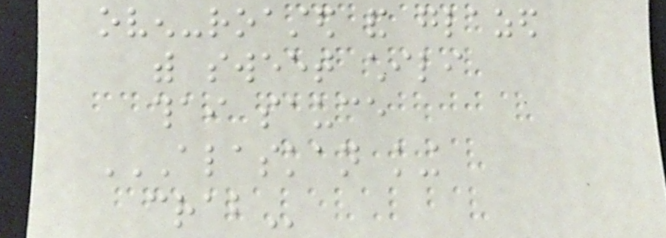oven-roasted and glazed
with sweet chili
thai sauce
ALASKAN KING
CRAB
